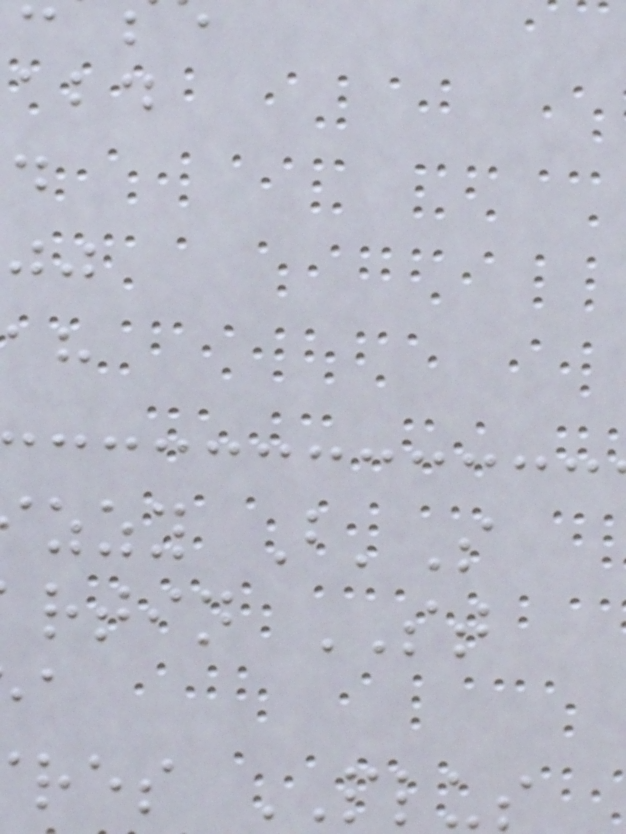zzy B'S
rtin ST
res PLUS
